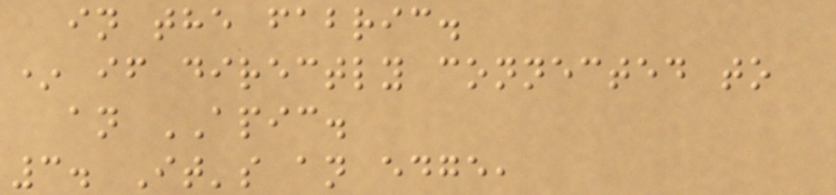in the fabric.
* if directly connected to
an APIC.
3. It's an edge,
